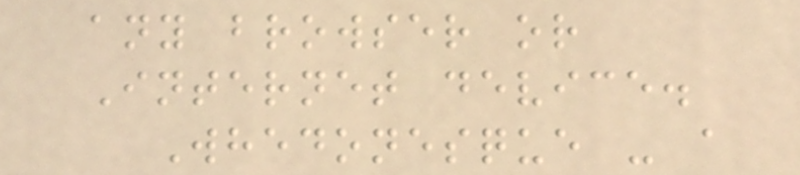any browser or
Internet device.
Whedonesque - a
